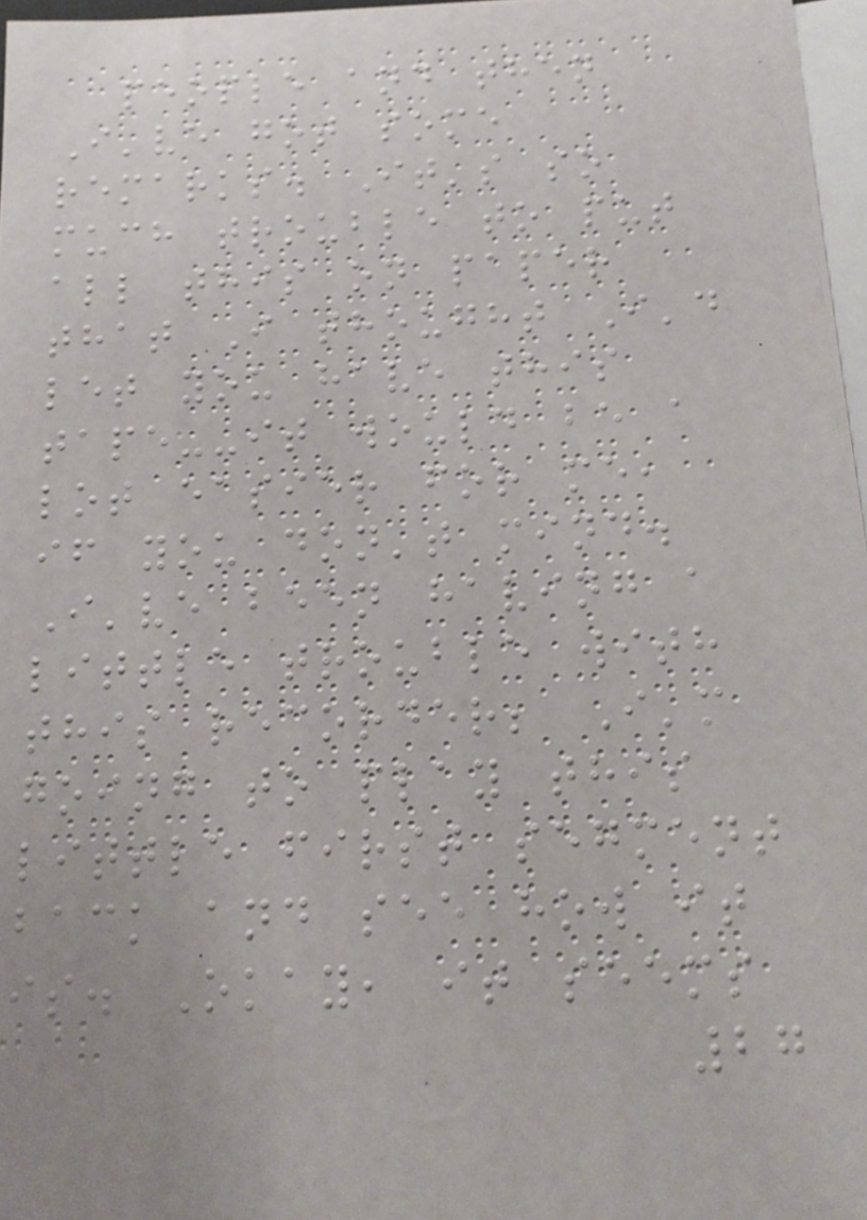people and then
I've got some
remarks. It's so
much trouble to put
all this on paper
that I thought I'd
let you have this
tape--it would be a
lot easier for me,
if you don't mind.
I've been having a
little trouble with
this recorder; I'm
going to play this
little first segment
back and see how it
is. Okay, it seems
27
